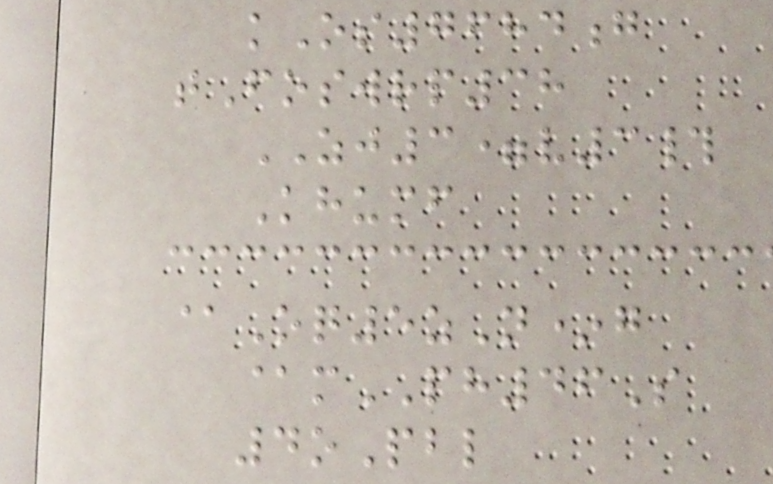kOs7684g
tFoswrp38
ZJ3=v3#
Khumf
@Oq5zN*g
@mPH46S
4oPbl
